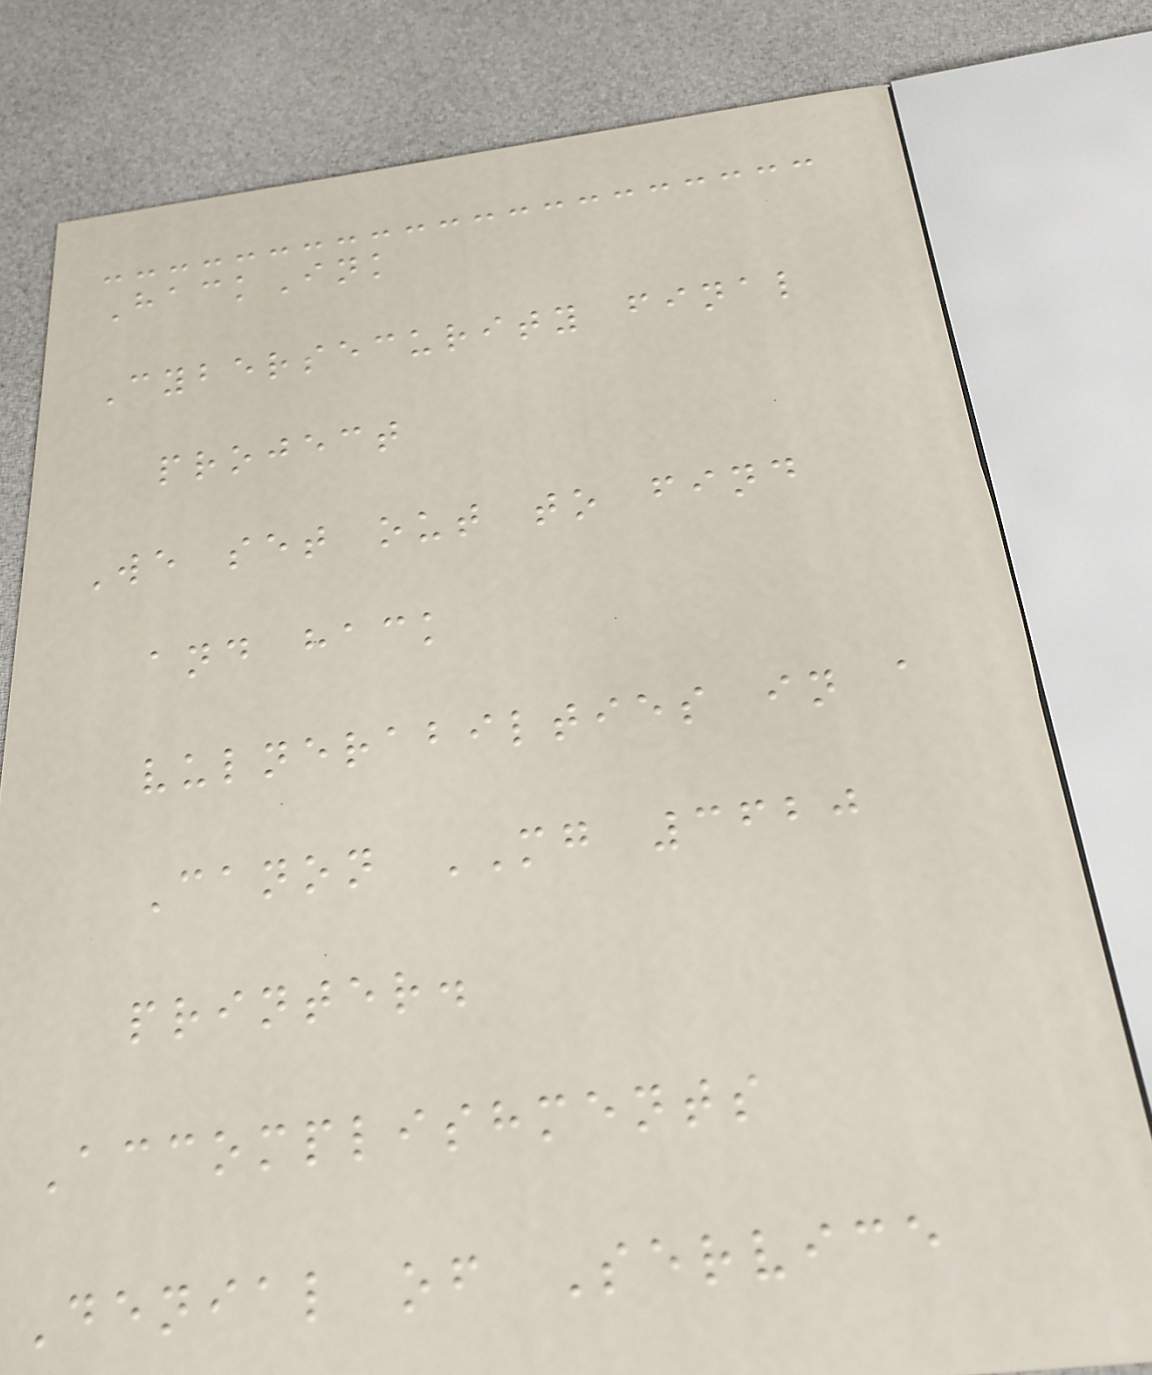HackInk
Cybersecurity final
project
We set out to find
and hack
vulnerabilties in a
Canon MG 3620
printer.
Accomplishments
Denial of Service
